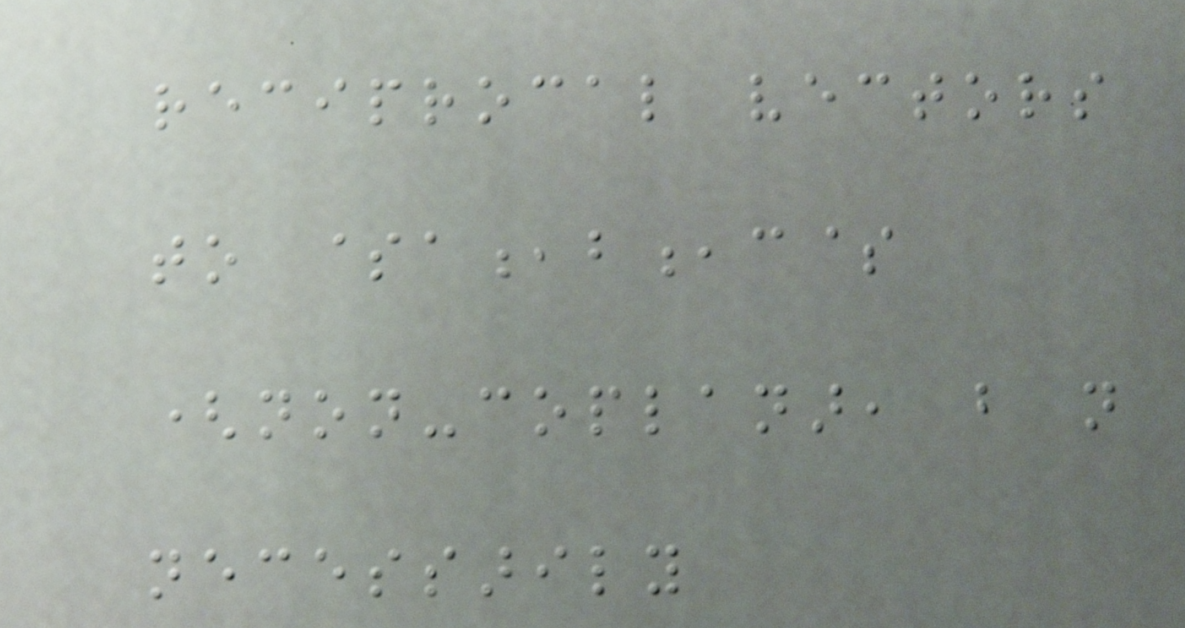reciprocal vectors
to $a,b,c$
(non-coplanar, but not
necessarily
